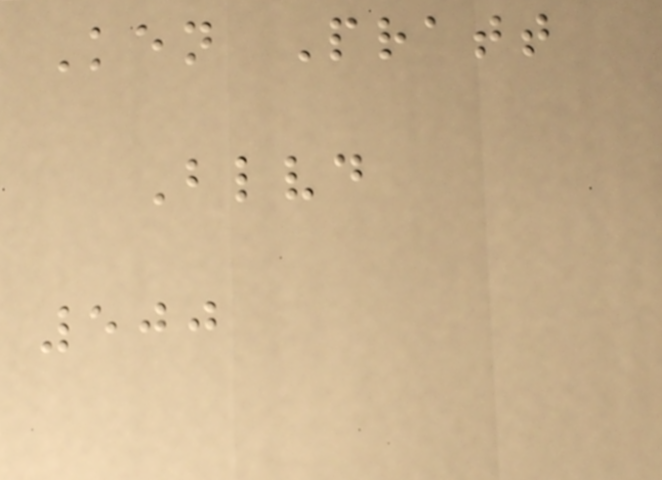Ken Pratt
Blvd
500
